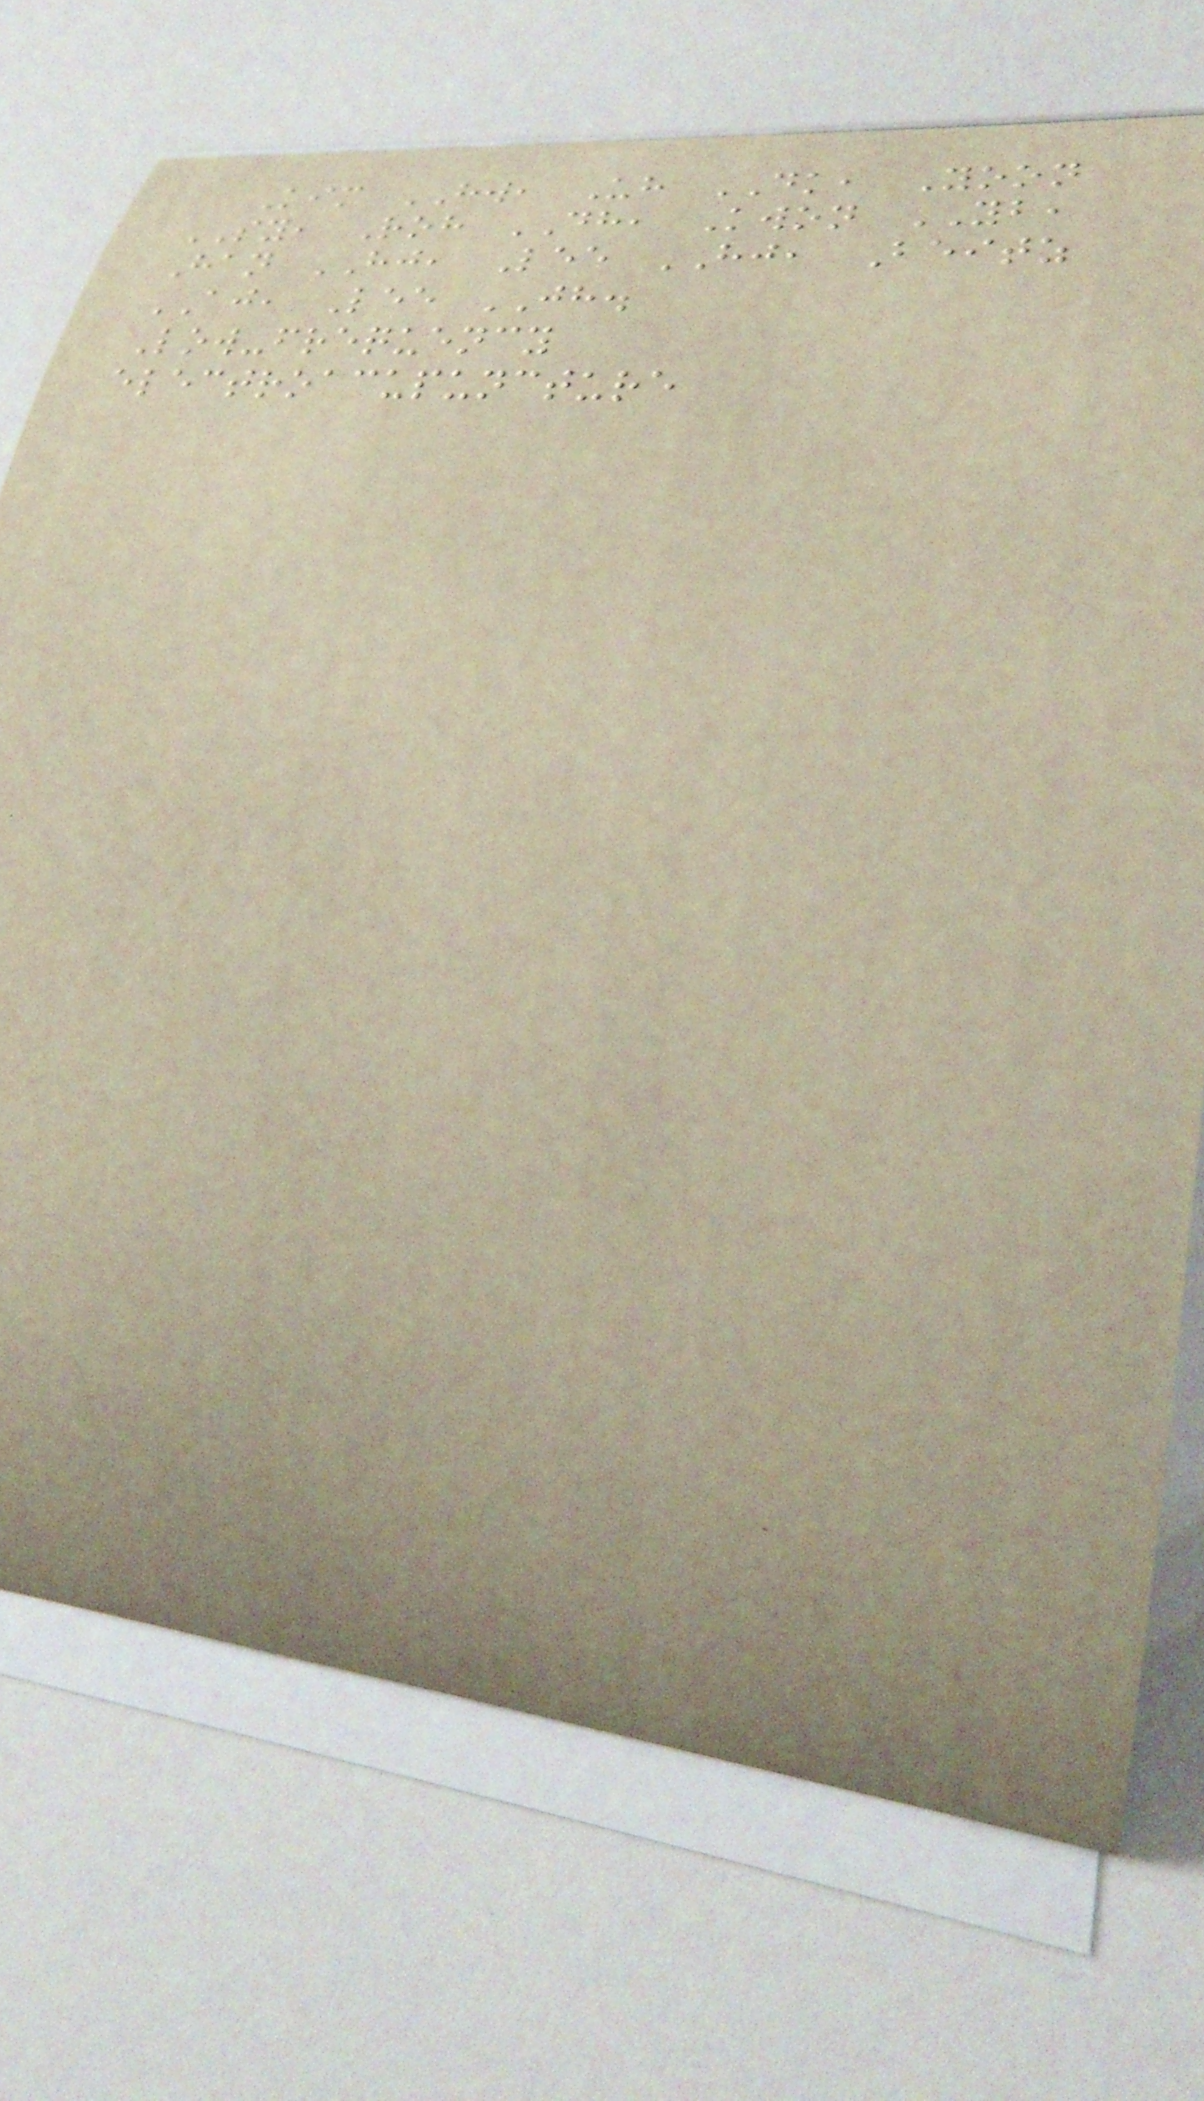Kim HW, Uh DK, Yoon
SY, Roh DH, Kwon YB,
Han HJ, Lee HJ, Beitz
AJ, Lee JH.
Low-frequency
electroacupuncture
